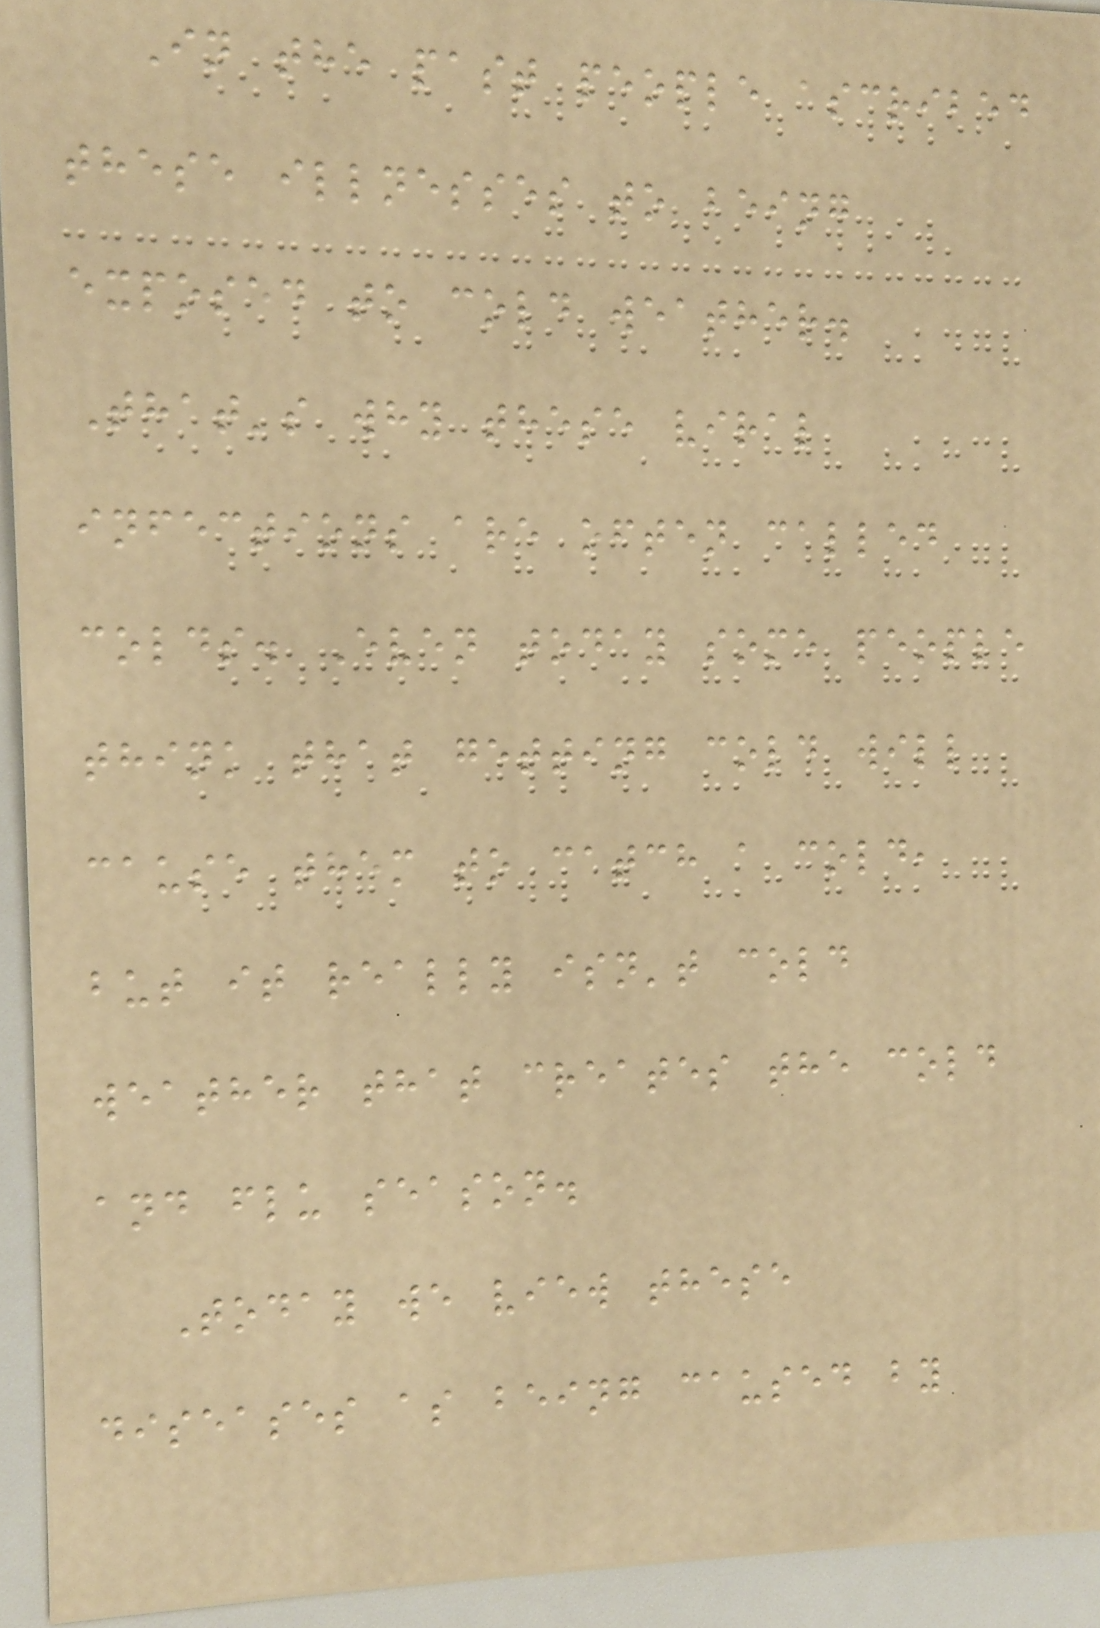In the past people ascribed
these illnesses to being
exposed to cold weather.
That's why these viral
infections are often called
colds. Even today some people
think that getting cold will
cause them to catch a cold,
but it really isn't cold
weather that creates the cold
and flu season.
Today we view these
diseases as being caused by
